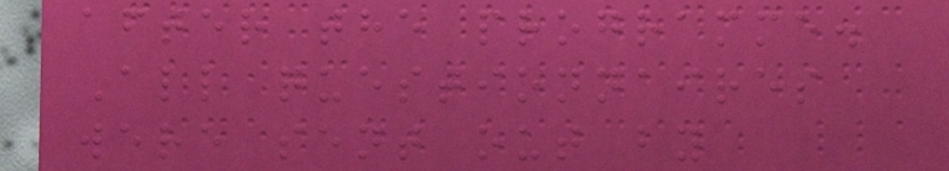after the programme.
All questionnaires
were sent out by
